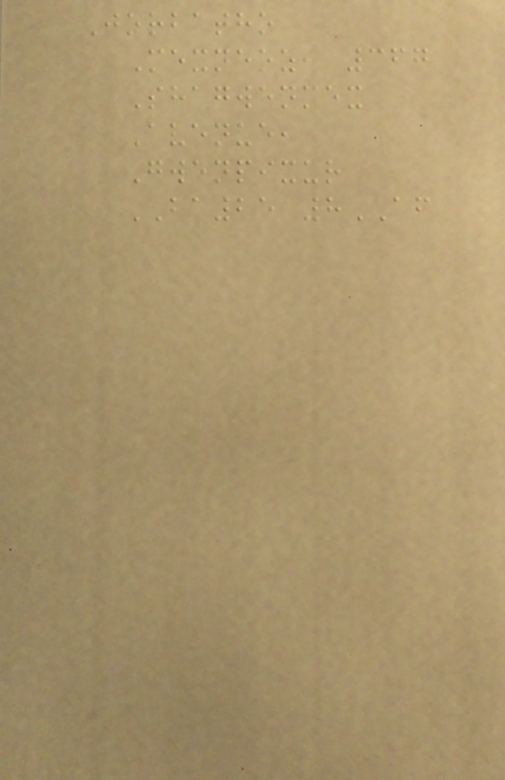Jorbatho
Mexneoz, 367
Shagwenmex
Avenue,
Gwenpixur
BA25 8AF
